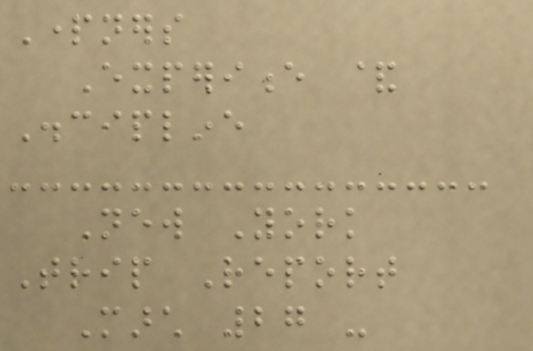Partners
Experience &
Discipline
New York
Trip Report
March 27 -
